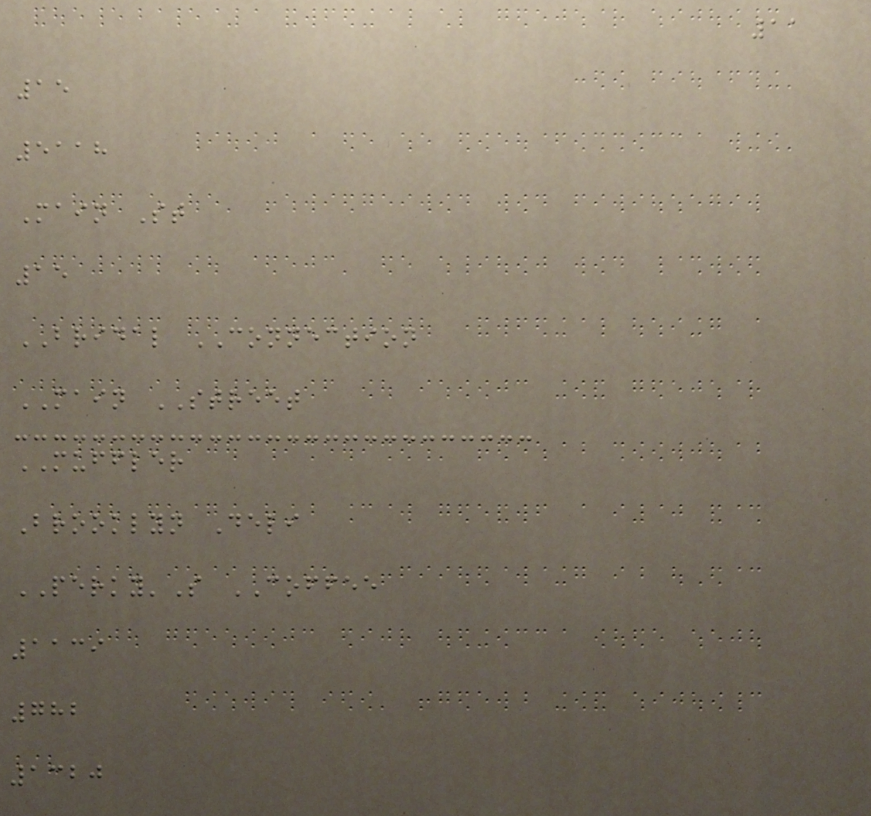11
15
5118
Main St
15
BRIDAL CONNECTION
MAIN STREET
MUFFLER
Brooklyn Deli
PERKY'S COFFEE
1139
782
1320
